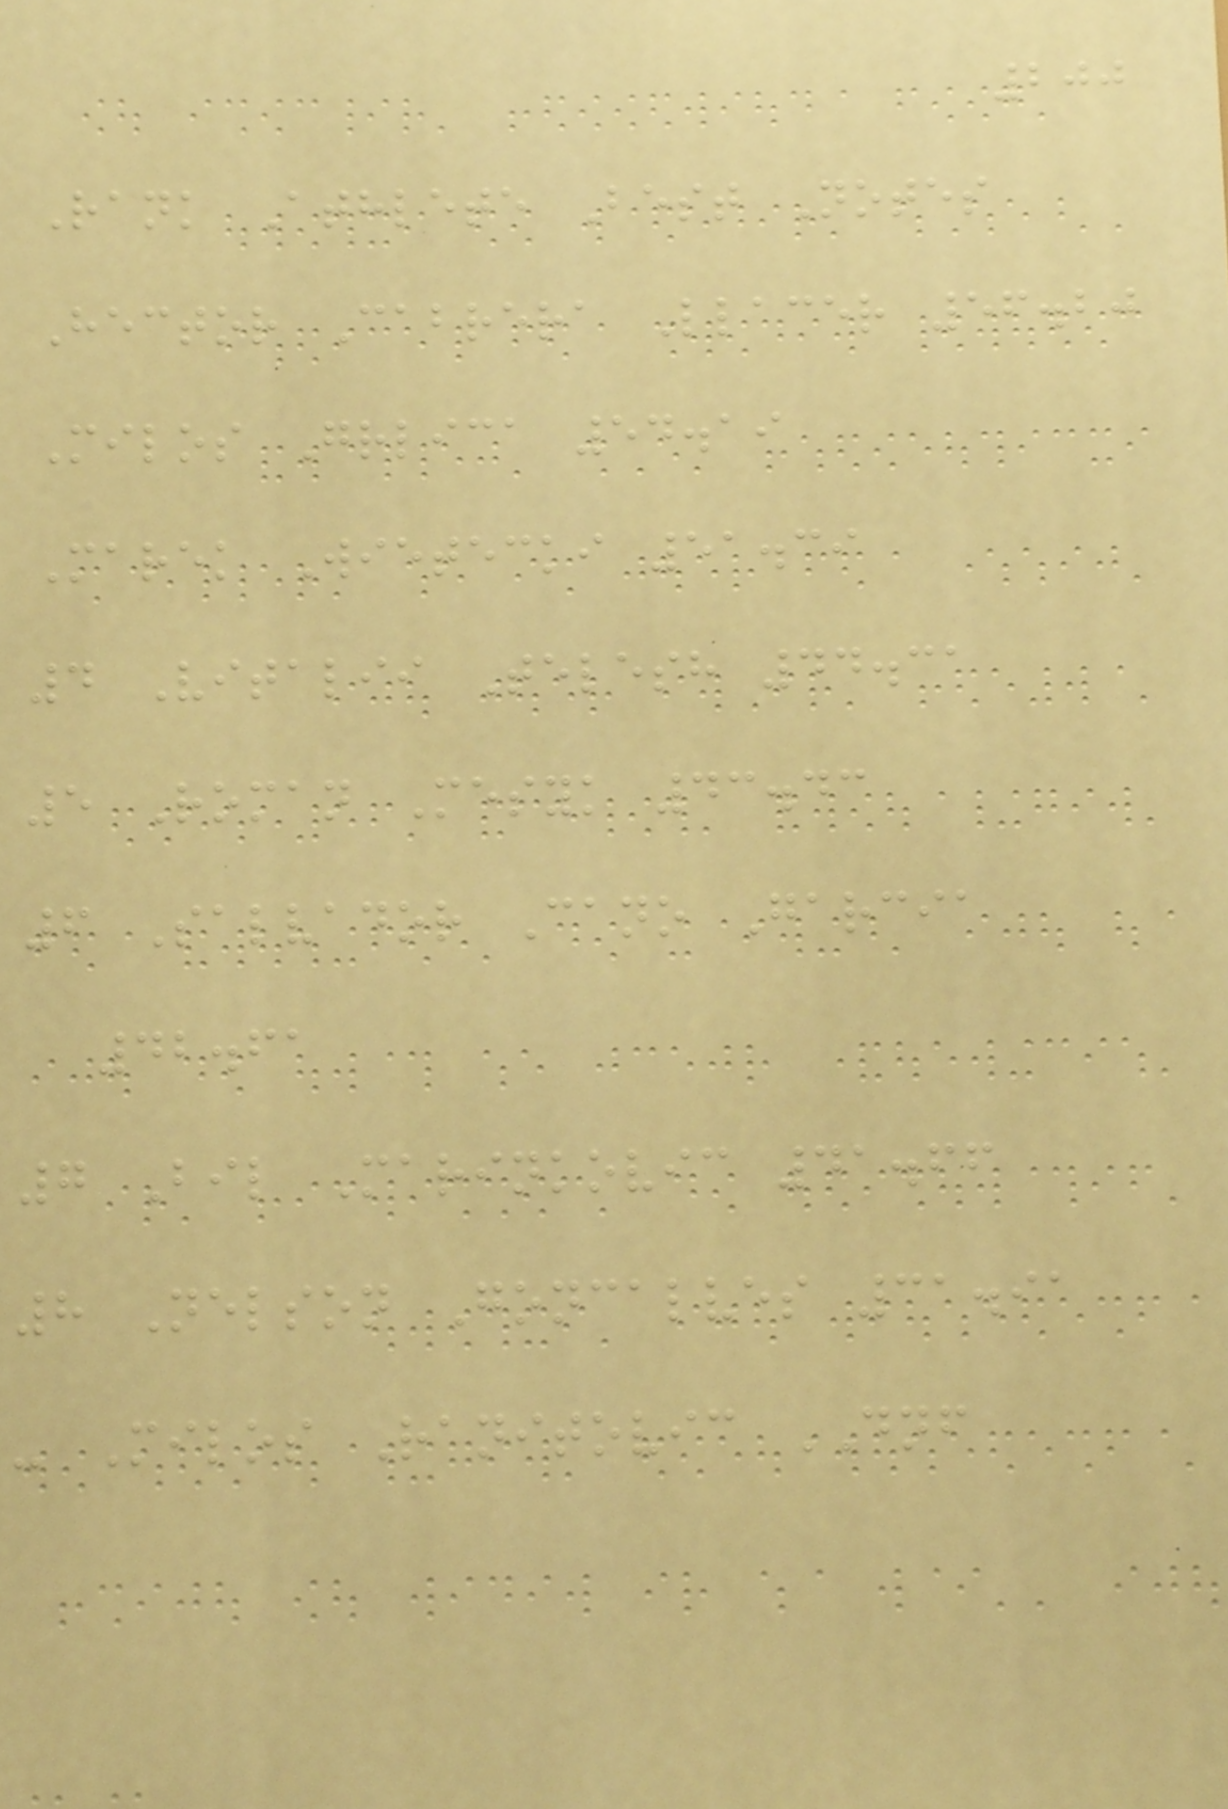200
Rank Athlete Best Notes
Hector Cabrera Llacer 56.20
Milos Grlica 54.19
Marek Wietecki 51.39
4 Vitalii Telesh 44.31
5 Roman Mesyk 43.43
6 Salvador Cano Garcia
42.61
7 Bil Marinkovic 41.66
8 Nelson Goncalves 31.91
- Milos Ranitovic DNF
